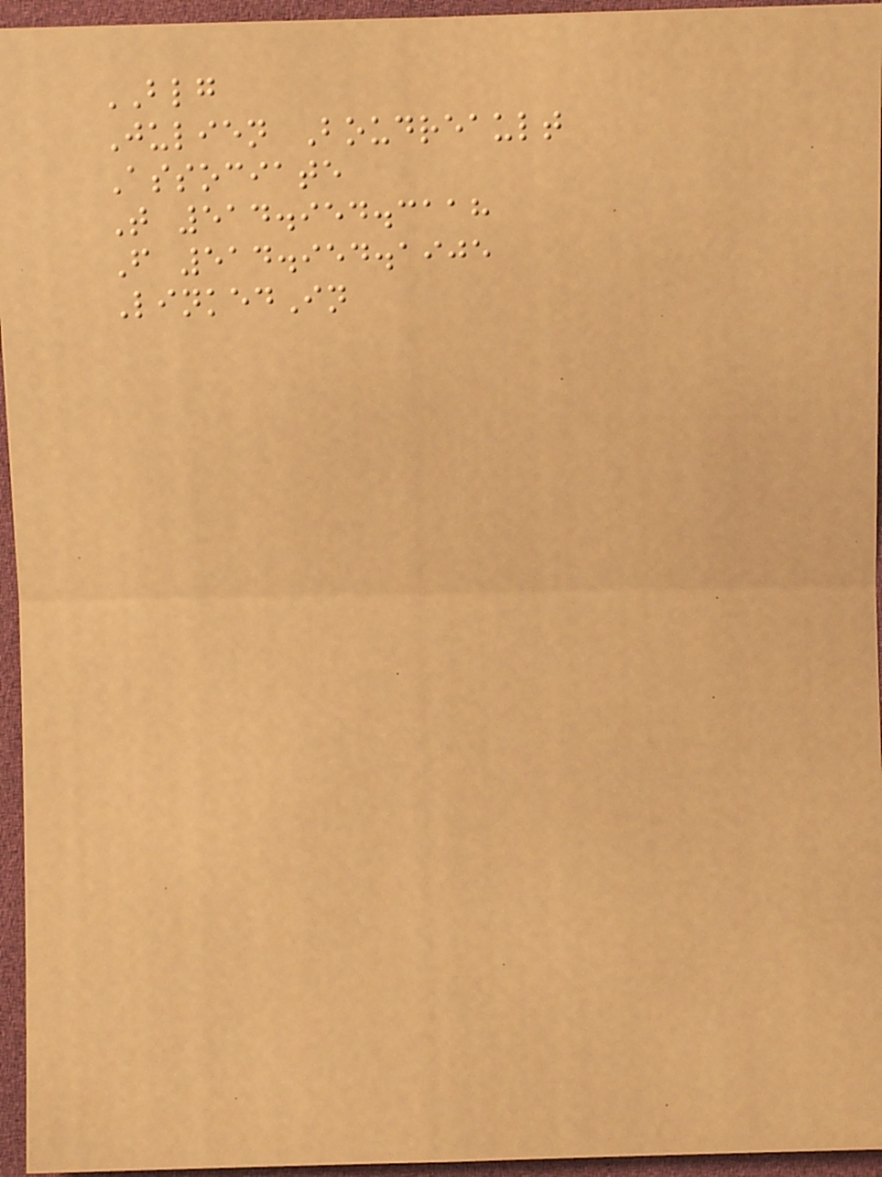BLG
Julien Boudreault
Associate
T 514.954.3118
F 514.954.1905
LinkedIn
